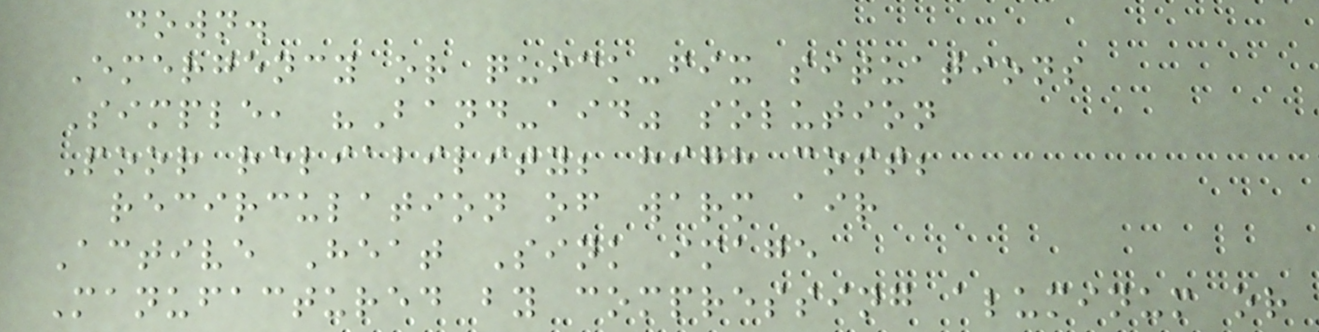down.
Emergency or quick-fix situations
Simple, "Band-aid" solution
Poor reliability; high cost;
recirculation of warm air
Active Heat Sink image
Manufactured by compressing aluminum or
